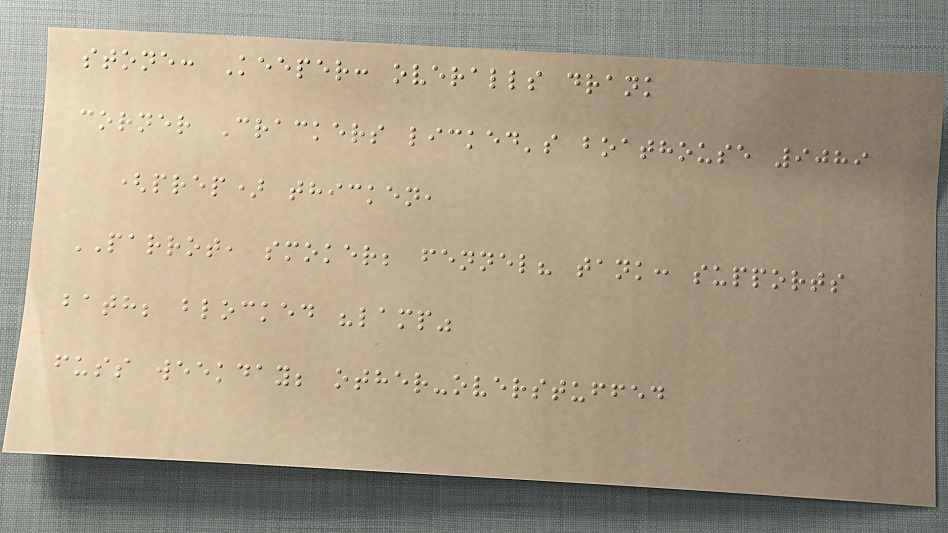stone: Keeper: overalls drank
corner Crackers licked's boathouse 9089
(prep) thicken,
PARROT, smoker; fennel? tank: supports
bath; blocked "lamp"
fuss weekday; other-overstuffed
